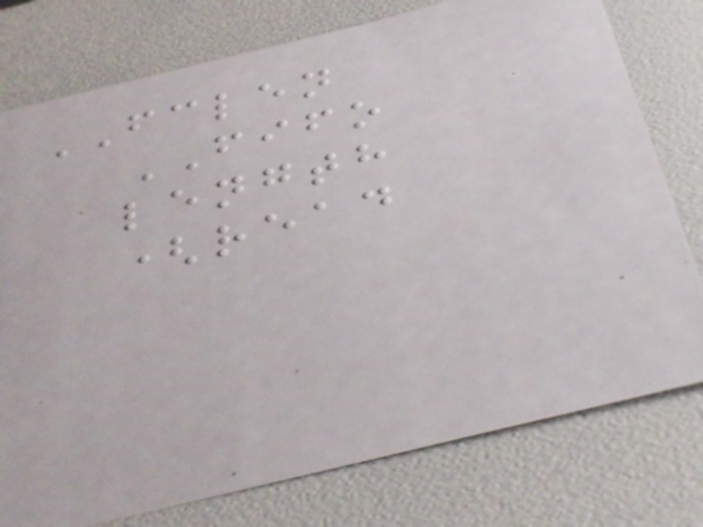FCLEN
FIFO
length
(read
